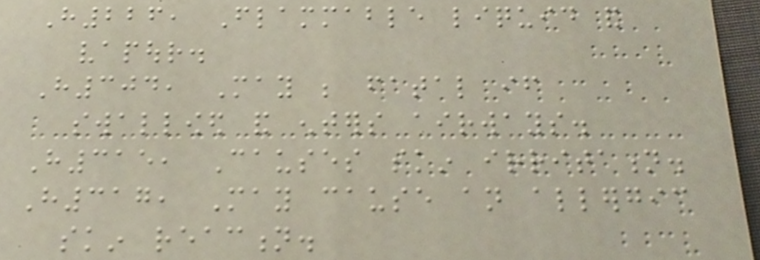H226, Flammable liquid and
vapour.
H304, May be fatal if
swallowed and enters airways.
H315, Causes skin irritation.
H317, May cause an allergic
skin reaction.
